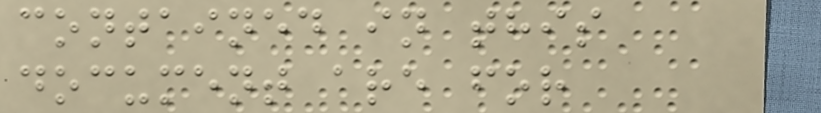contained in this
document are for
